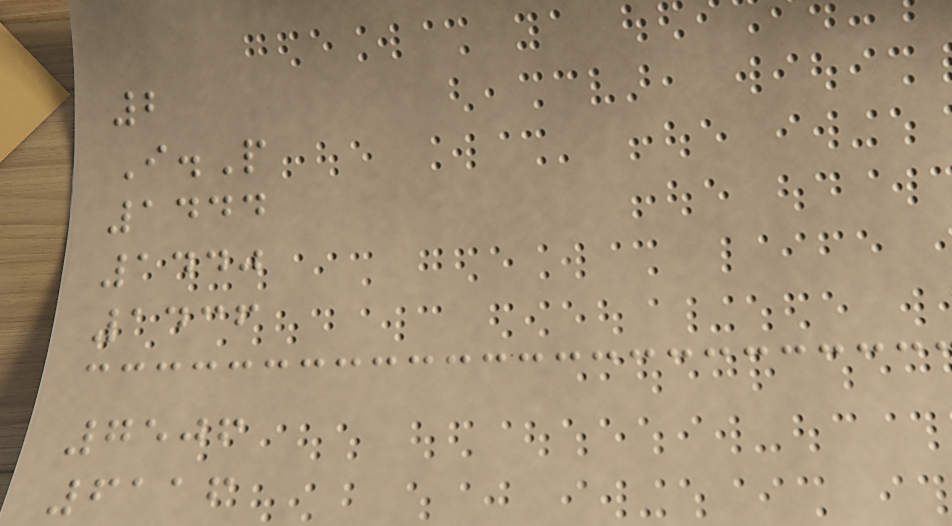2
I.P
1444
1440
1436
7506
6116
